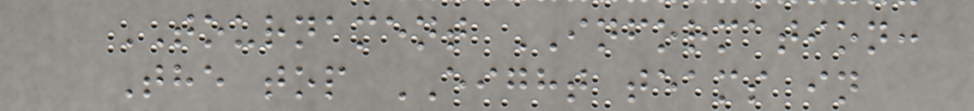TOURNAMENT INFORMATION:
The top EIGHT teams in
